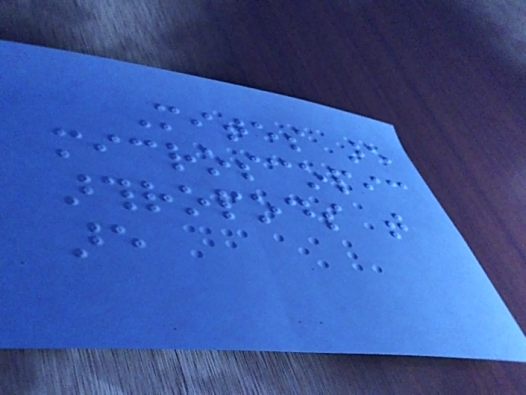Mites are
microscopic
arthropods that
are
